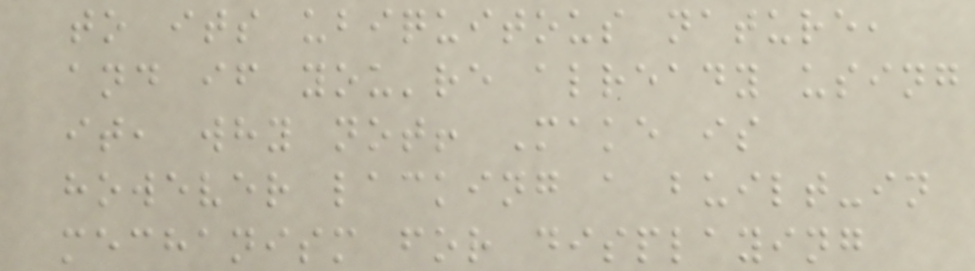to its ubiquitous nature,
and if you're already using
it, why not! Make is
however lacking a built-in
mechanism for displaying
